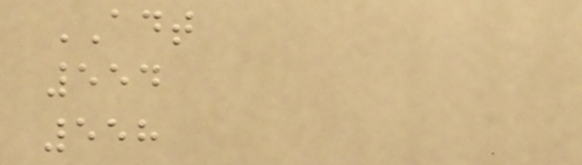ADT
554
558
